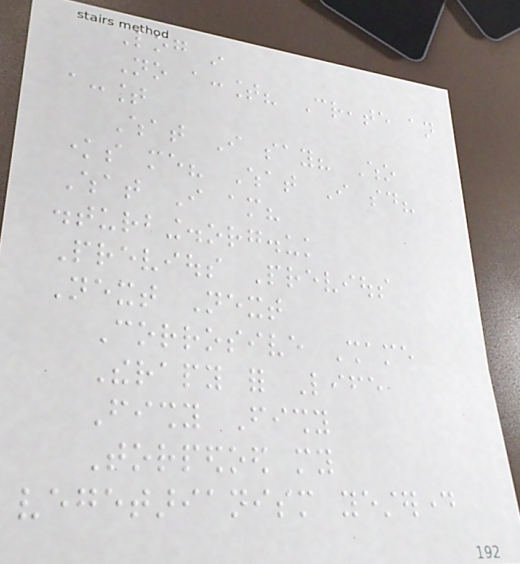Log in
No account? Create an
account
What I say? Who
knows me? What I said?
What I am?
disturbing.org.uk
Previous Previous
Next Next
Corrosive Shame
Therapy for Life
Fishy Fishy
Torpedoed my
vegetarianism yesterday
